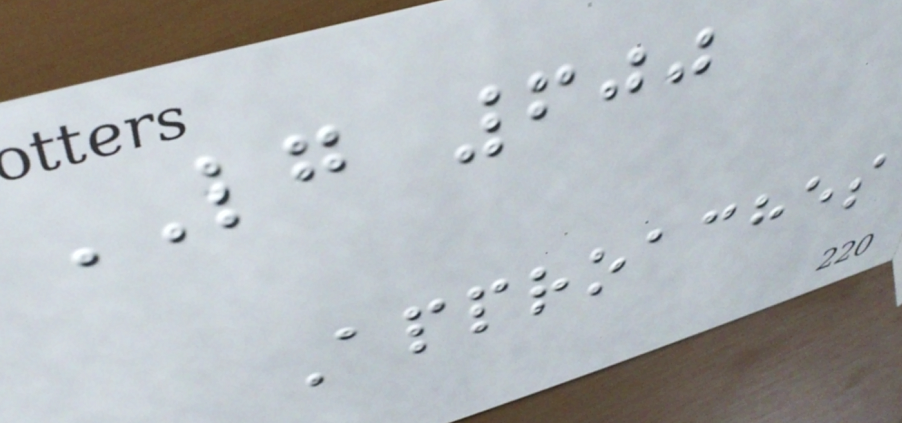LG 600
Approaches
